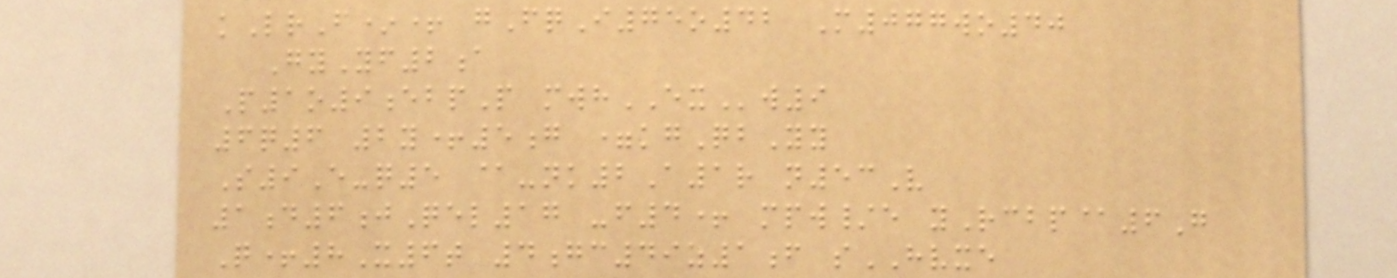kLrF*+ gFqI75o42 M077wo40
GyYf2a
P1o9ebpP mwhEXw9
6q6 2y+5g =kgQbYy
S9E-q5 @-nk2A1r n53V
1d6jQel17 -f4+ mpw/e yRcbp@6G
Q+8X6t 4gc49z1f sHVXE
